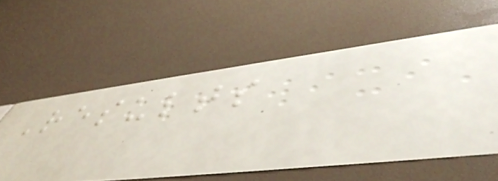Results
